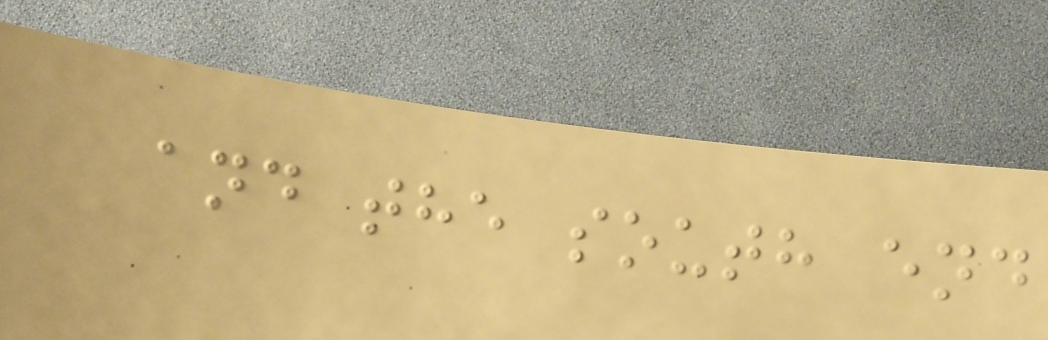and the south end
